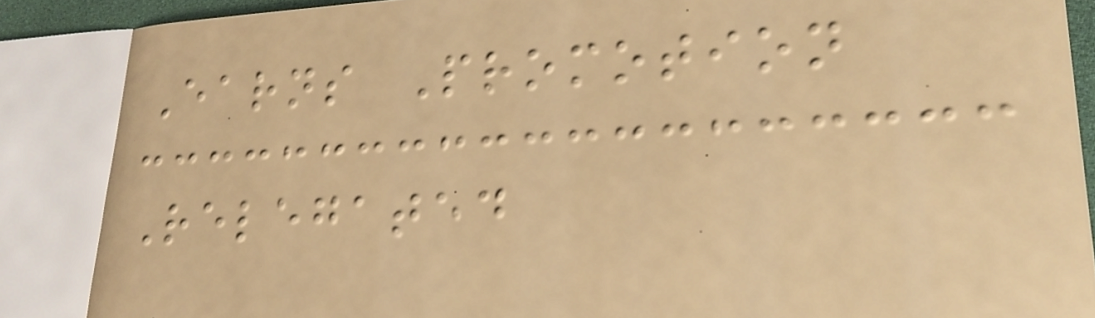Earns Promotion
Relegated
